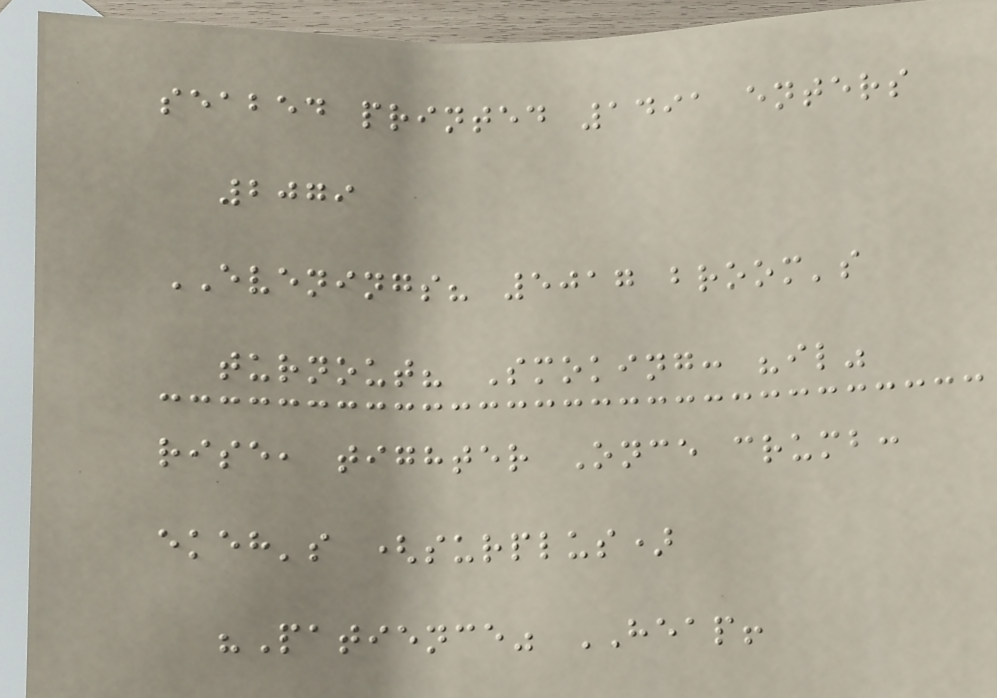seabed printed 1491 enters
2079
EVENINGS? 5017 broom's
turnout? Smoking: "il"
rise, tighter Once crumb:
ekeh's (surplus)
"Patience" HEAP!
